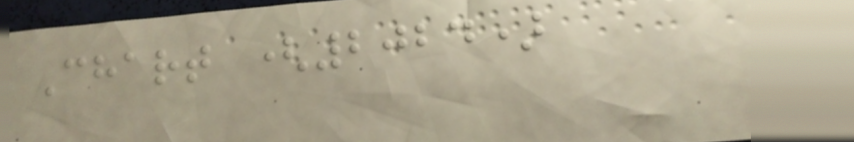Chart (2024)
